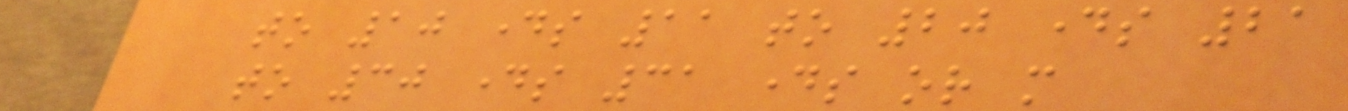to 10 days 11 to 20 days 21
to 30 days 31 days or more
